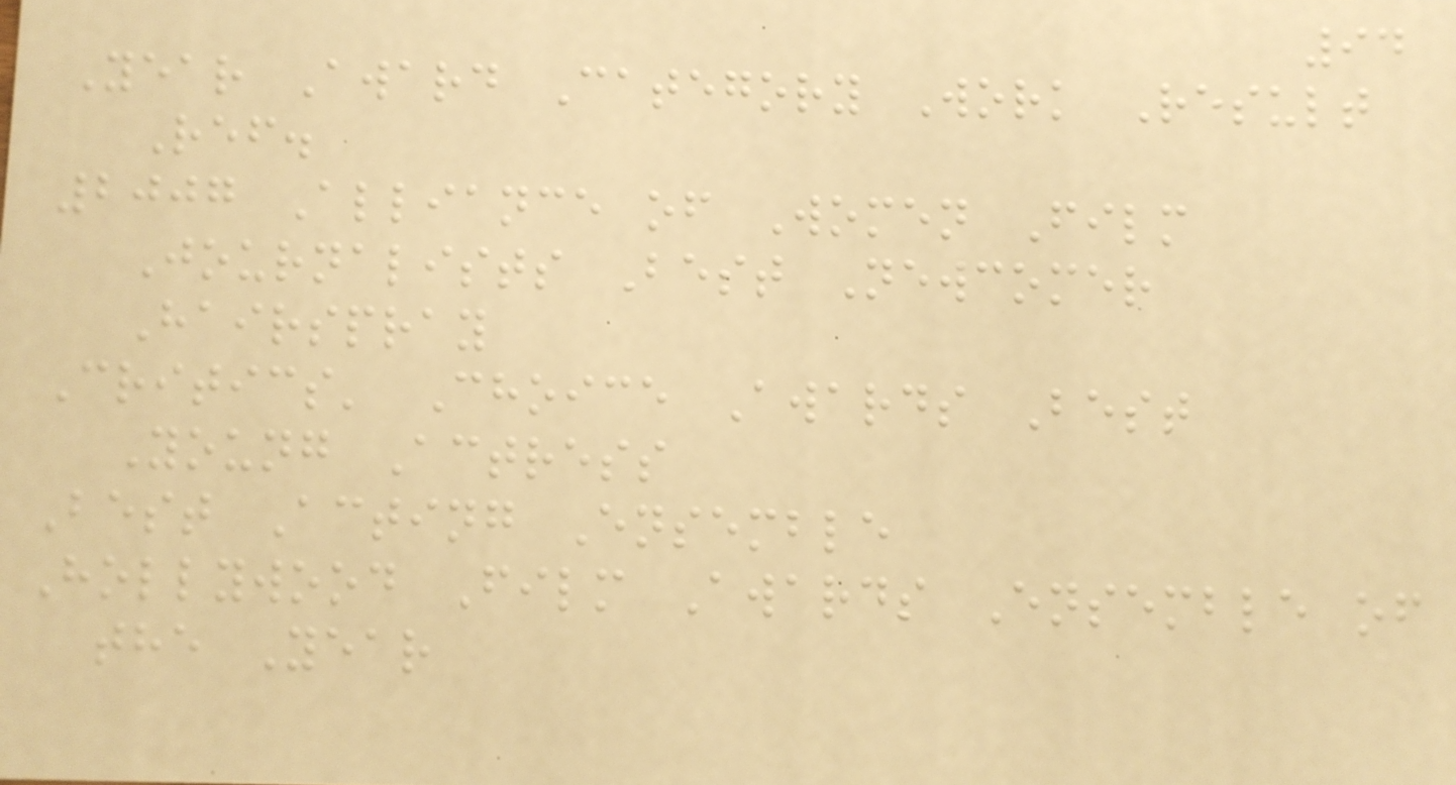94
Year Award Category Work Result
Ref.
2007 Alliance of Women Film
Journalists Best Newcomer
Hairspray
Critics' Choice Awards Best
Young Actress
Best Acting Ensemble
Hollywood Film Awards Ensemble of
the Year
